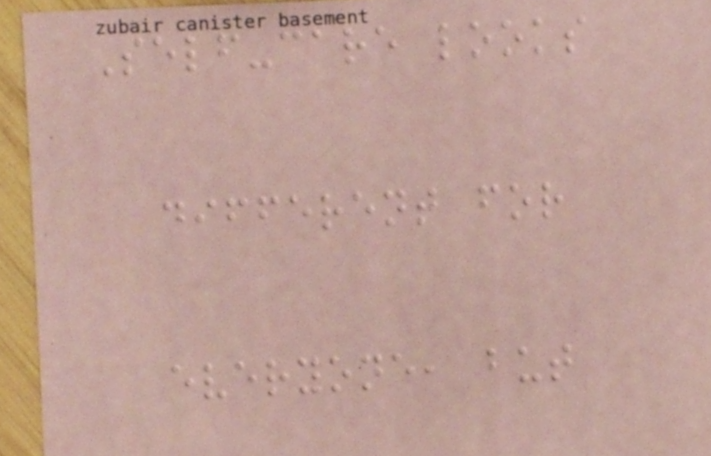Self-care looks
different for
everyone, but
